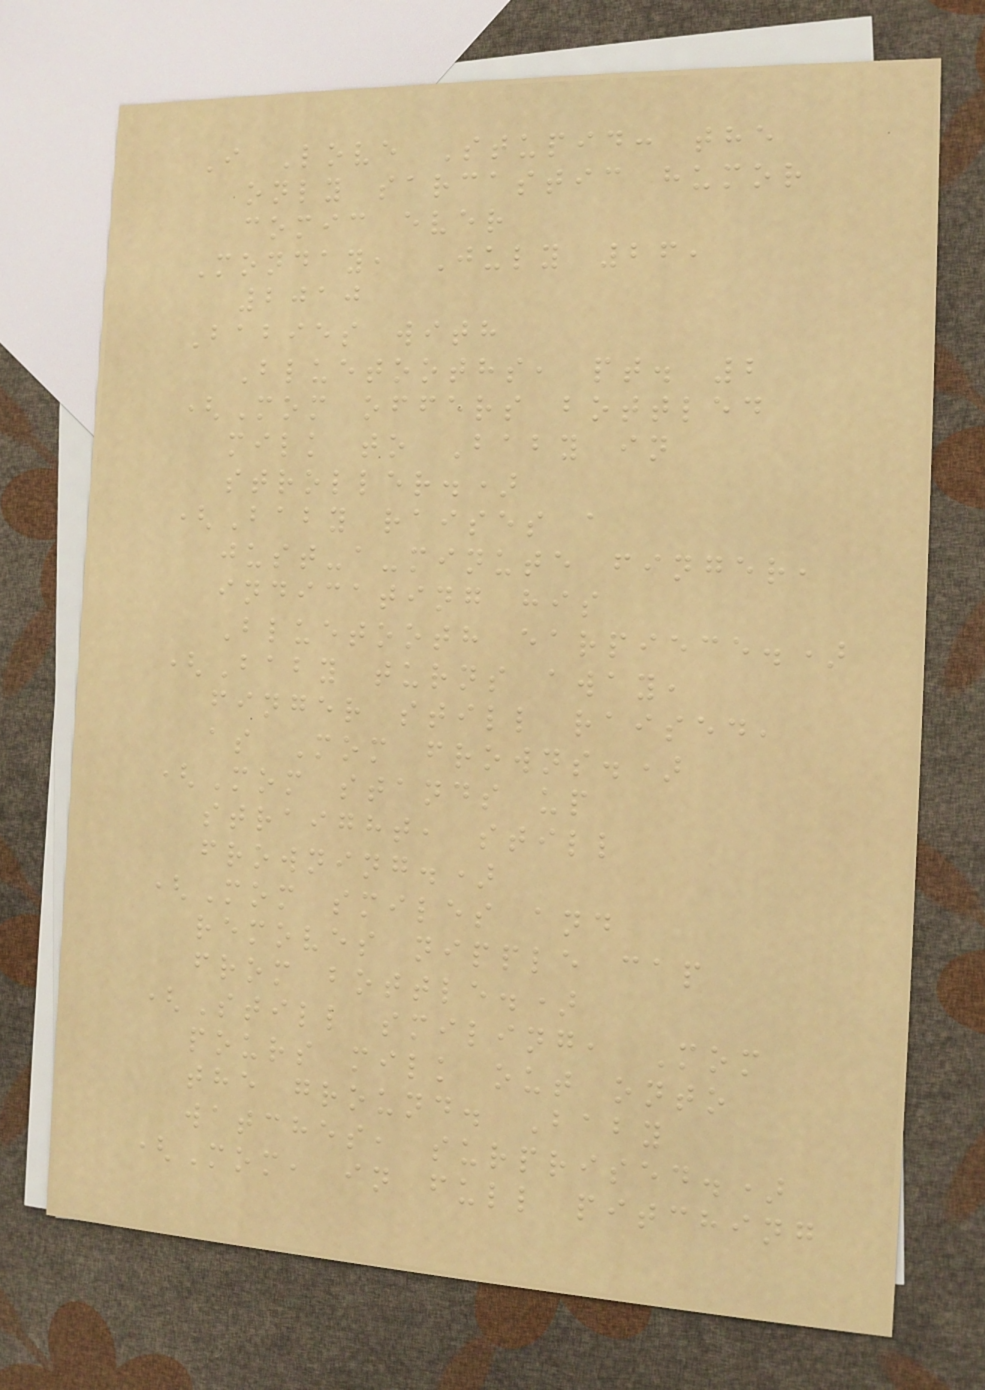I Love Stupid: the
only sarcastic humor
comic ever
Monday, July 26,
2010
Babies with
Bluetooths, pt. 2
(Mom offers bottled
milk to Baby in
stroller.)
(Baby raises a
just-a-minute finger,
indicating his
Bluetooth earpiece.)
(Baby turns away,
finger still raised,
as Mom frowns.)
(Mom stands up
straight, still
frowning.)
(Mom smiles and
removes nipple cap
from bottle.)
(Still smiling, Mom
pours milk out onto
the ground. Baby
watches, surprised.)
(Mom, in full pitching
